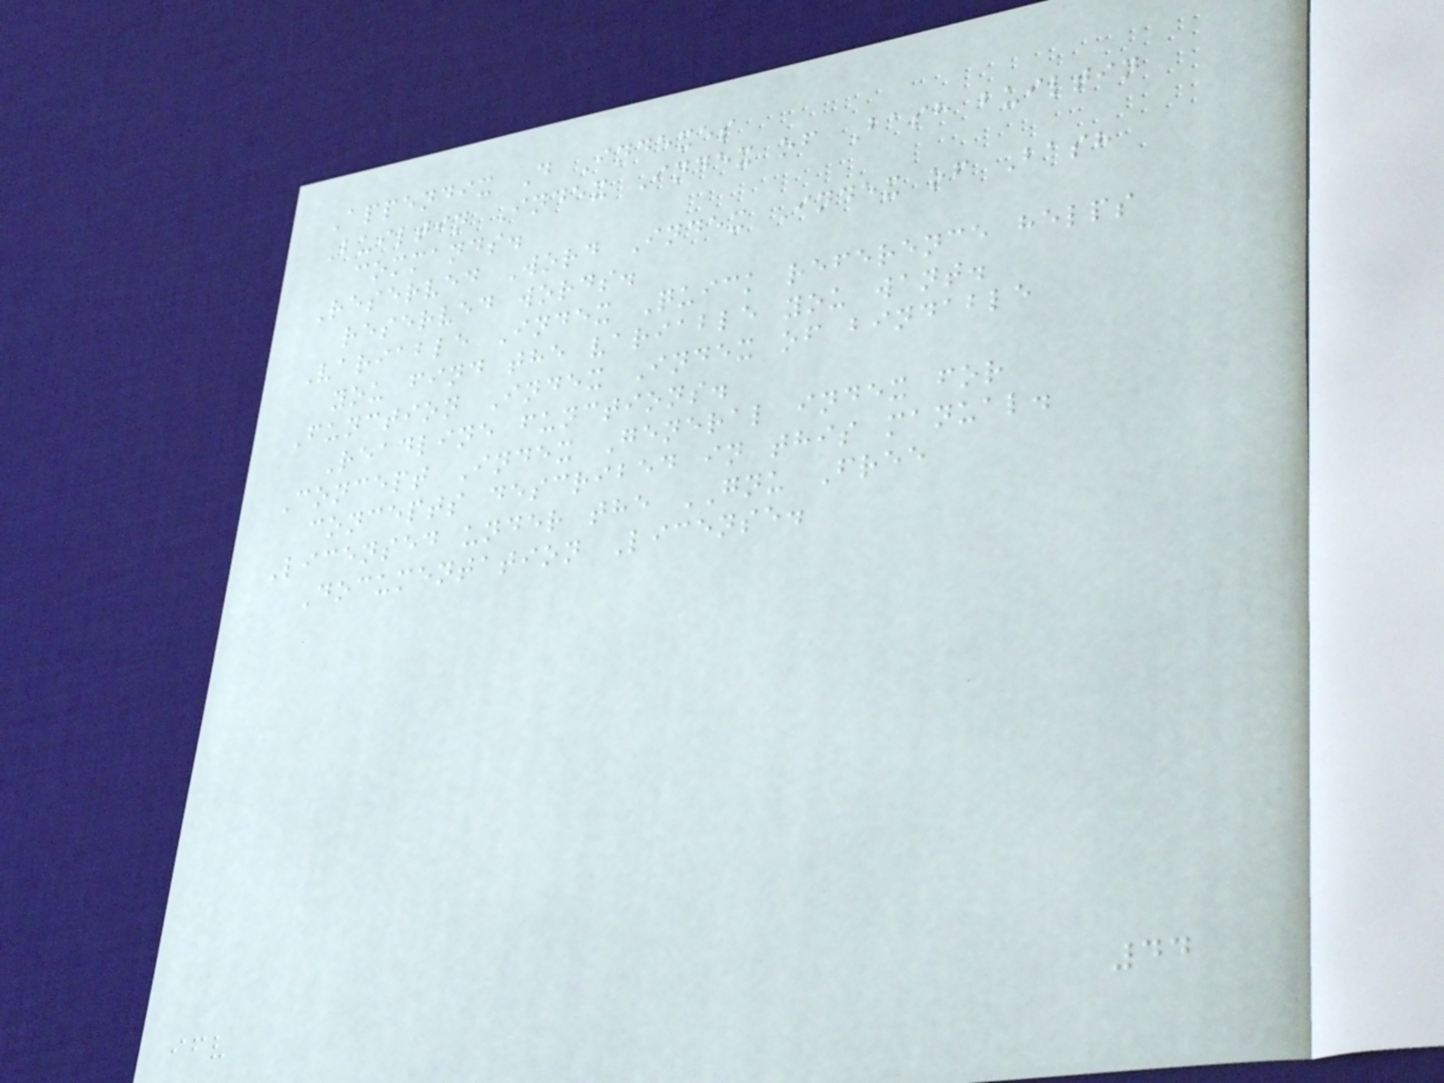Appendix D Indexes
Builtin Index Index of Bash builtin
commands.
Reserved Word Index Index of Bash
reserved words.
Variable Index Quick reference helps
you find the variable you want.
Function Index Index of bindable
Readline functions.
Concept Index General index for
concepts described in this manual.
Licensed under the GNU Free
Documentation License.
44
